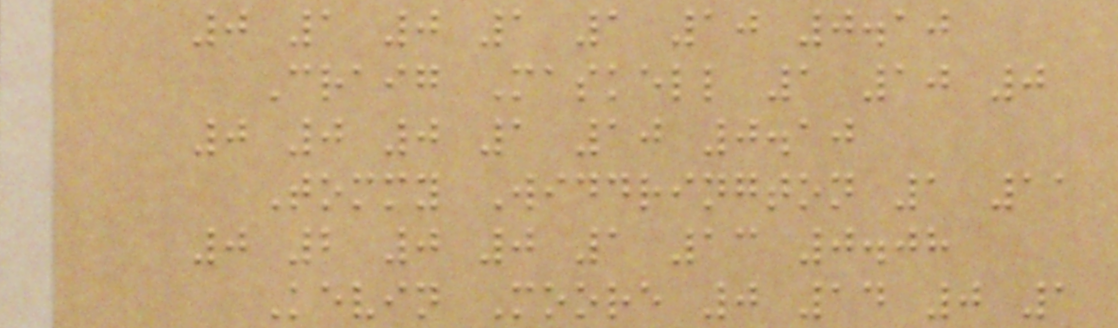0 1 0 1 1 10 0.10
Craig Maskell 1 10 0
0 0 0 1 10 0.10
Tommy Widdrington 1 11
0 2 0 0 1 13 0.08
Kevin Moore 0 14 0 1
